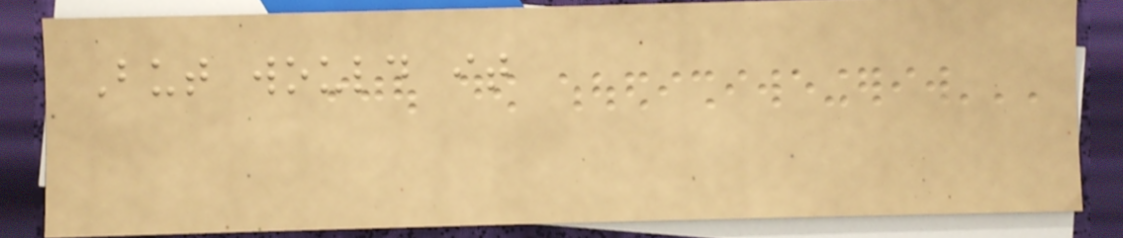But would it
